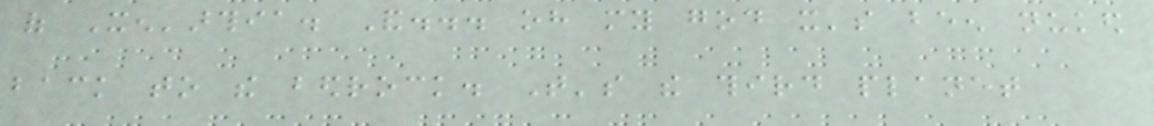of Xen'arthia. And... oh my god it's been nuked
back to the bedrock. That's the third planet
